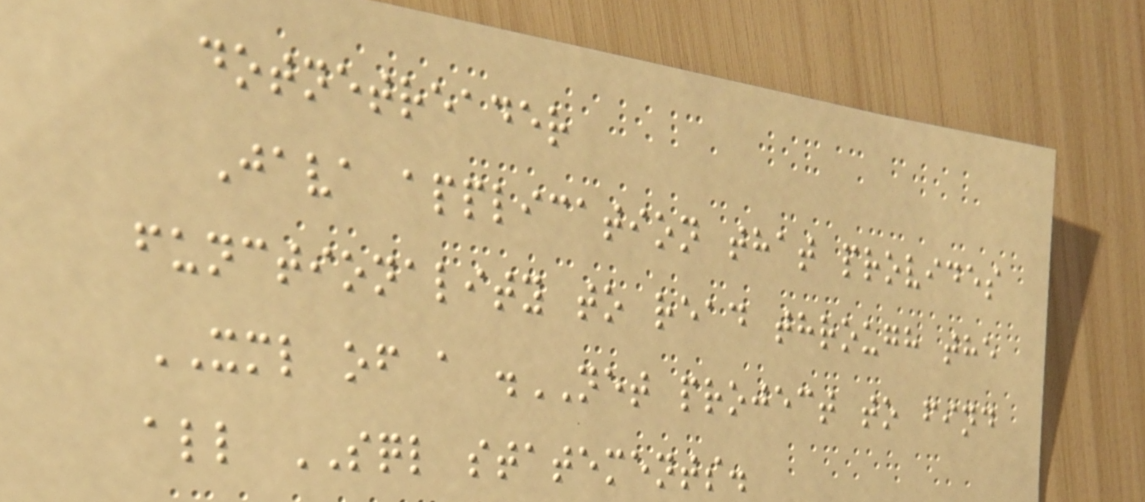dotnetreader
Java application that provides
functionality to read through the
XML of a .NET project to find
all SQL statements.
